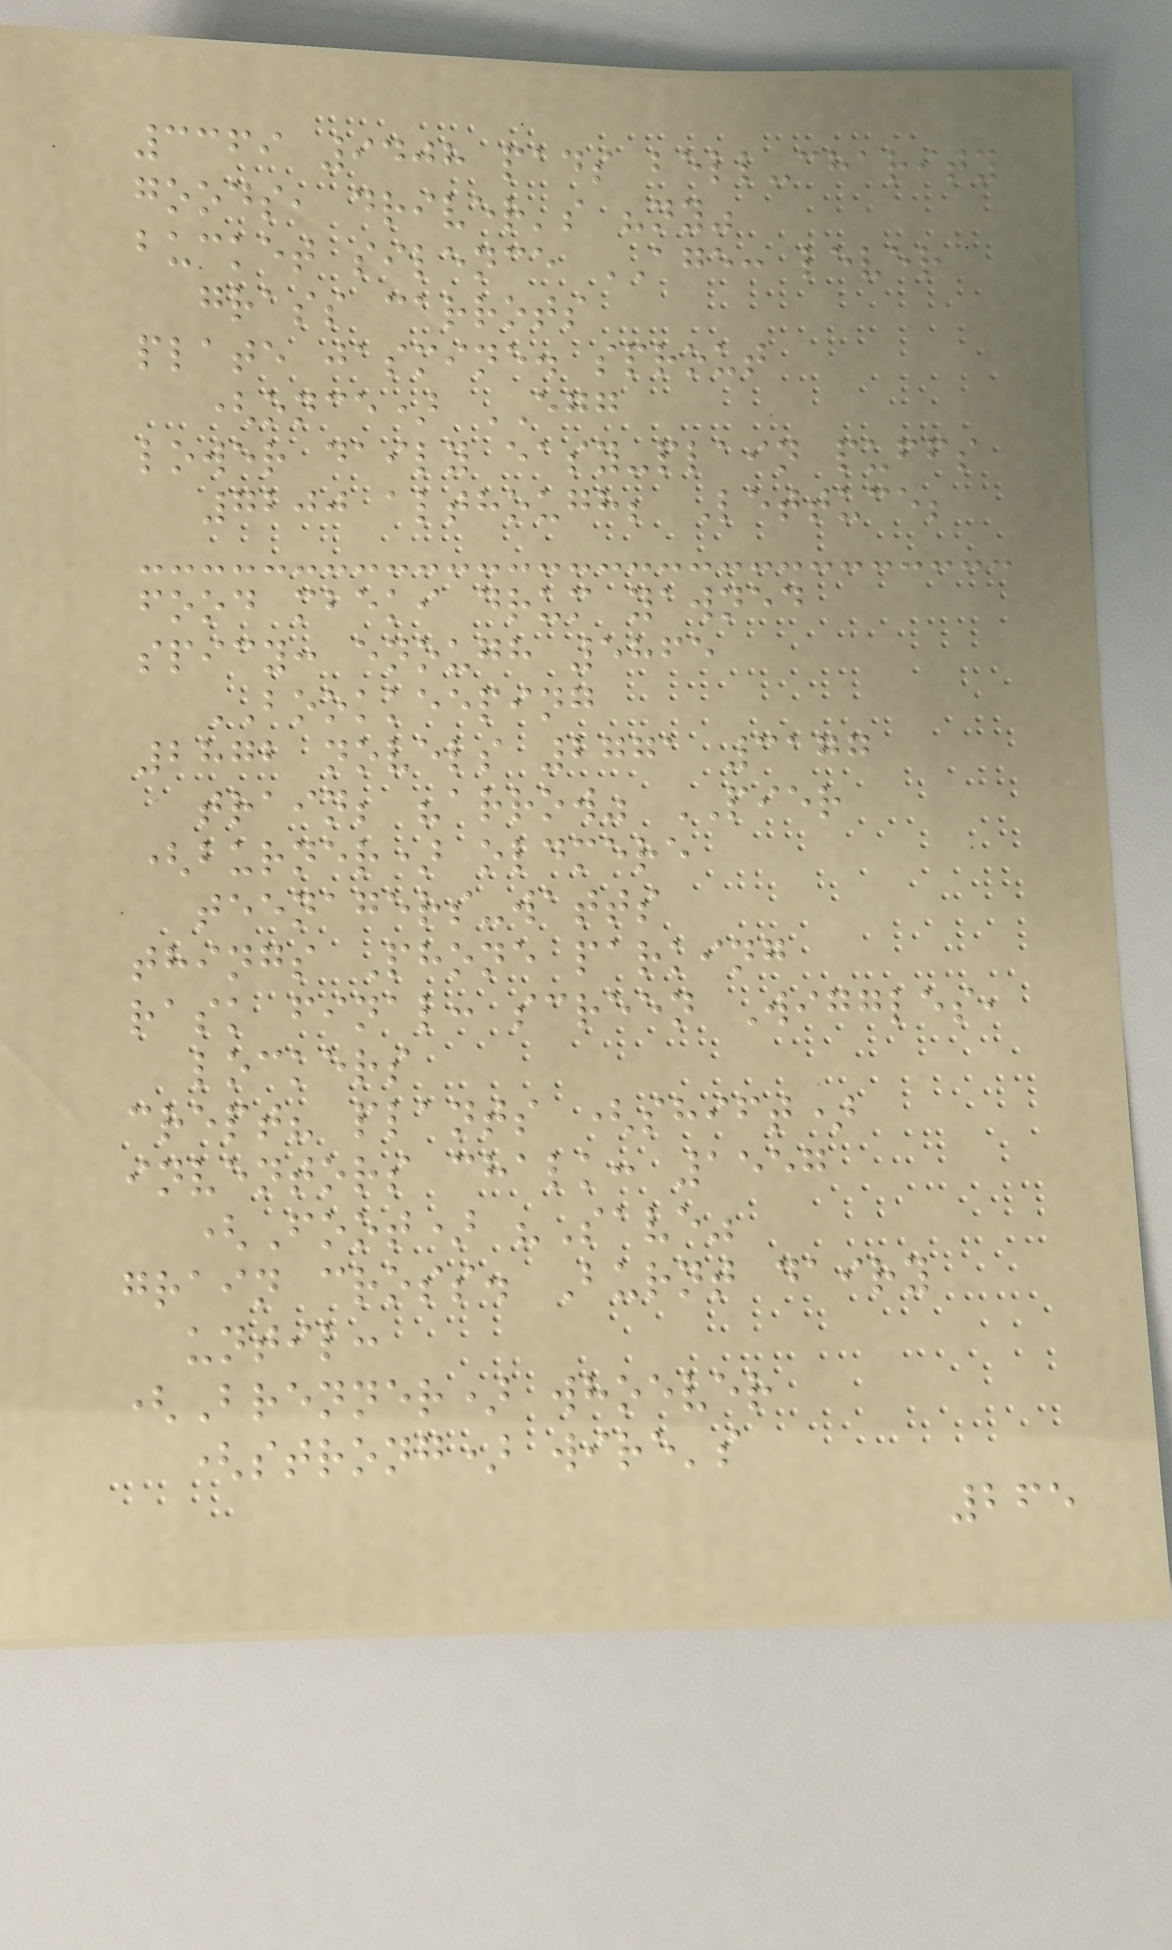3369 9408 pads bell-charity
goods, driver's "ny"
bucket silence AGE: lever
grass carrots
plate jasmine. sprout
(once) EGG
lower daily easy-plain puffs
7200 although; Lettuce;
food mbeki drum yawned
spicy: enough 5865
BOOKKEEPING
2872 novels 2771 3177
train; "arrow" PIER
(burner) oldmere
teenagers-watts
things Phone parking
rask final: screen Wiggles,
lockers
crept? plants (shift)
inventors chalk: 1557
(Foot) "Save"
grain cross. Burnt dairy
until:
(Brenner) whoever
(strong) wire's
265
